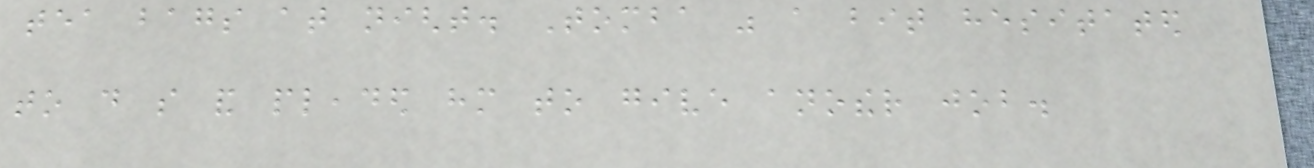tea bags at night. Tomba was a bit hesitated
to do so and pleaded him to give another job.
